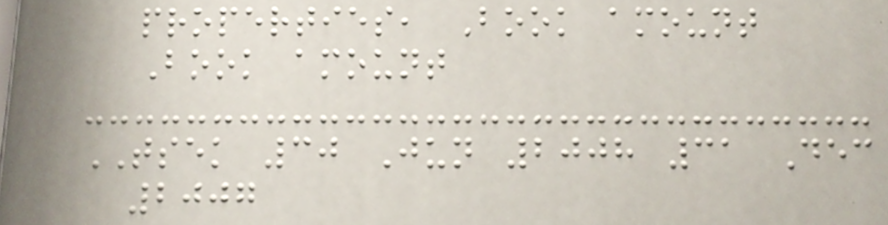properties, Book amount
Book amount
TSEK 30 Jun 2008 31 Dec
2007
